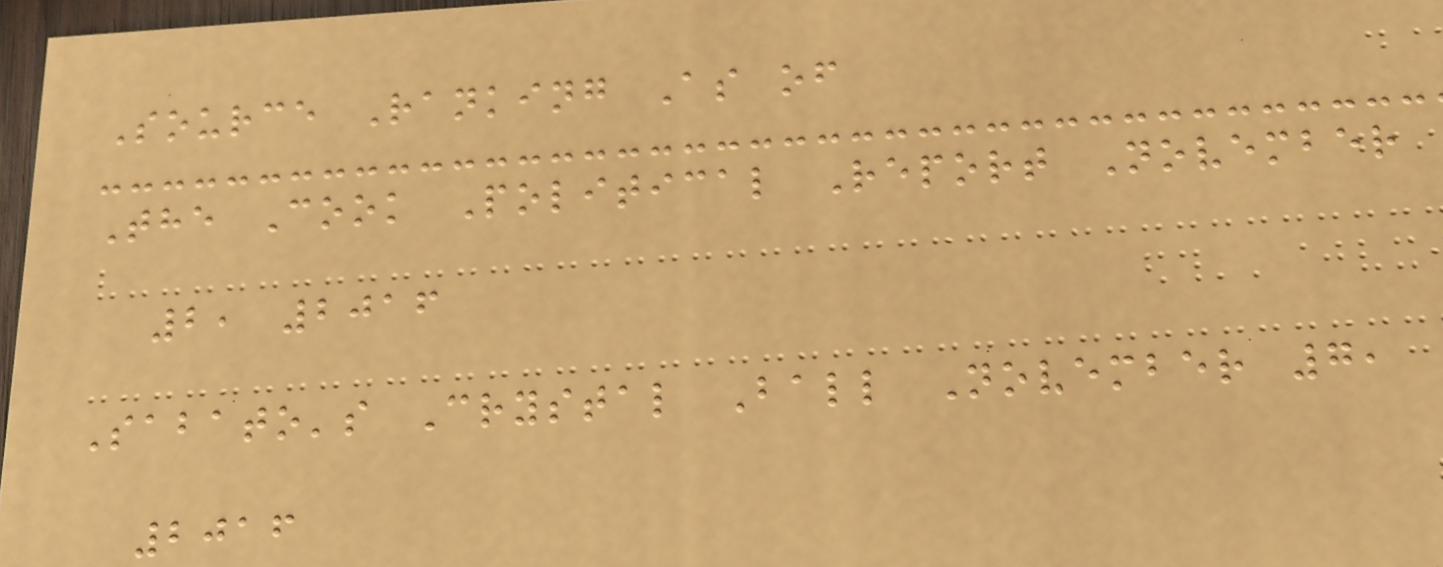Source Ranking As of
The Cook Political Report November
2, 2016
Sabato's Crystal Ball November 7,
2016
